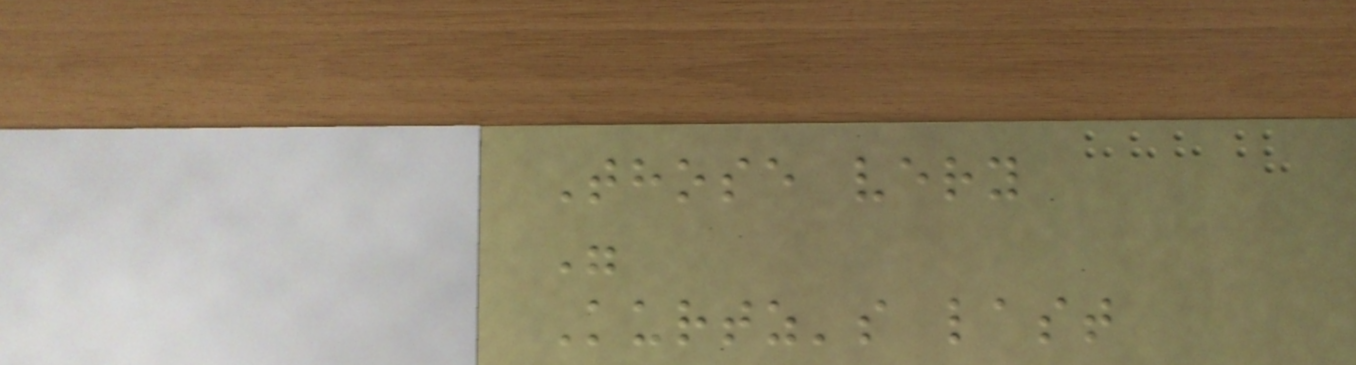Those very
"
Kurtz's last
